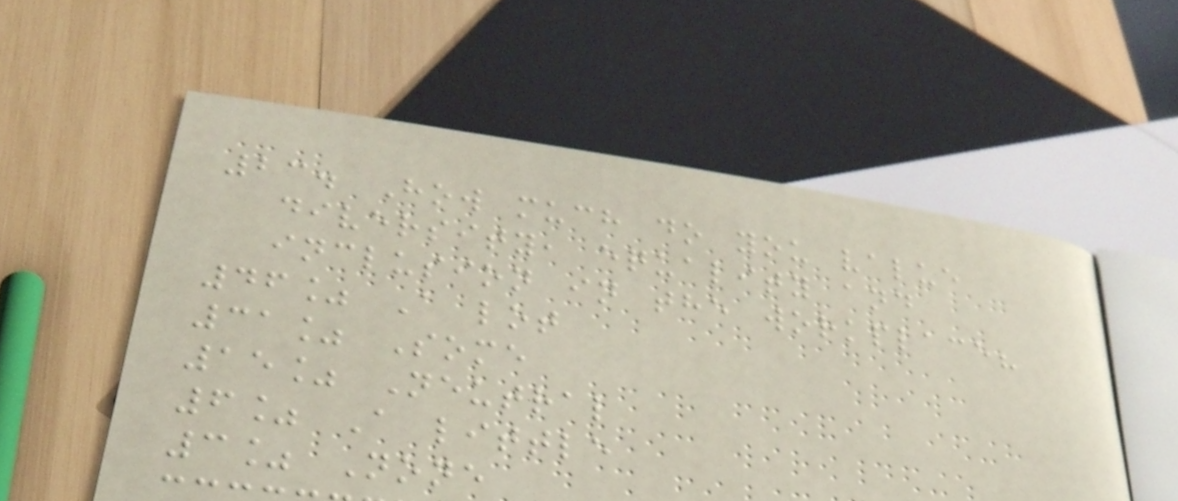23. How much do you value
diversity, equality and
inclusion in the workplace?
46% A lot
31% Some
15% Neutral
6% A little
3% None
